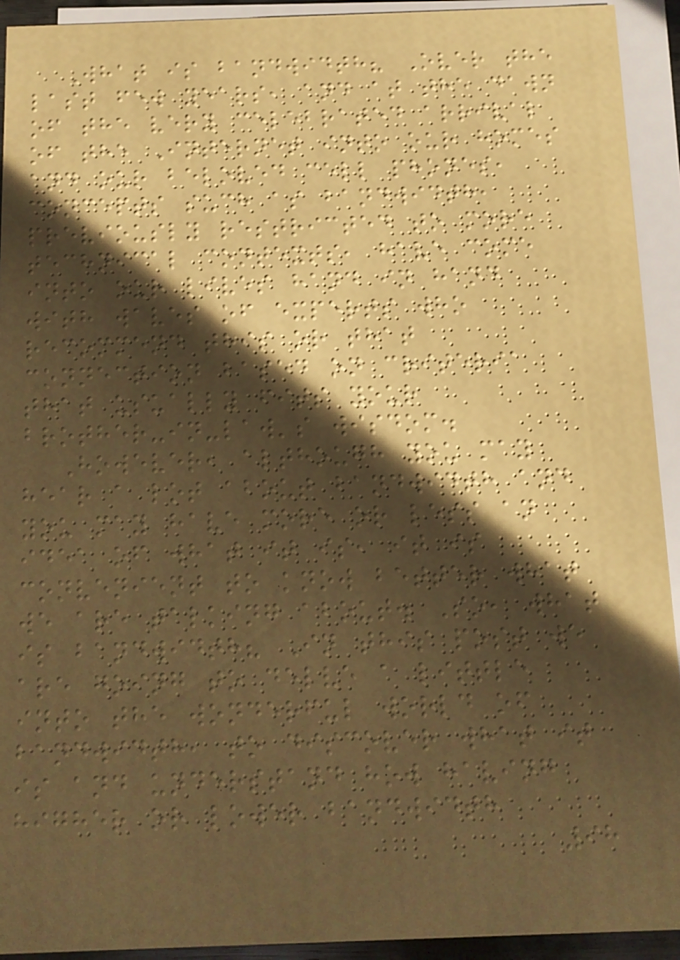What is bandwidth? Over the
last few years, and at the dawn
of the very celebrated arrival
of the Internet into our homes
and our beloved cell phones,
concepts such as bandwidth,
previously restricted to more
technical contexts, have come
into our lives hand in hand
with waves of experts who
recommend this or that
connection based on criteria
that usually fits your
brother-in-law's wisdom.
However, although you may
hear a lot about bandwidth and
you may have more or less an
idea of what it is, it is
convenient to know better what
we are talking about. So, what
is bandwidth? In this post we
are going to delve a little
into the wonderful world of
bandwidth, to discover what it
is and understand how having
higher or lower bandwidth
98
